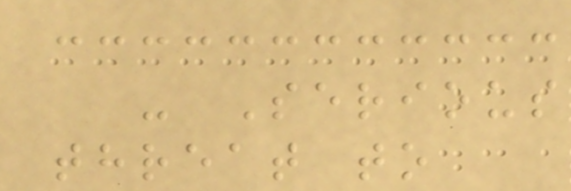- Serious
threat to
